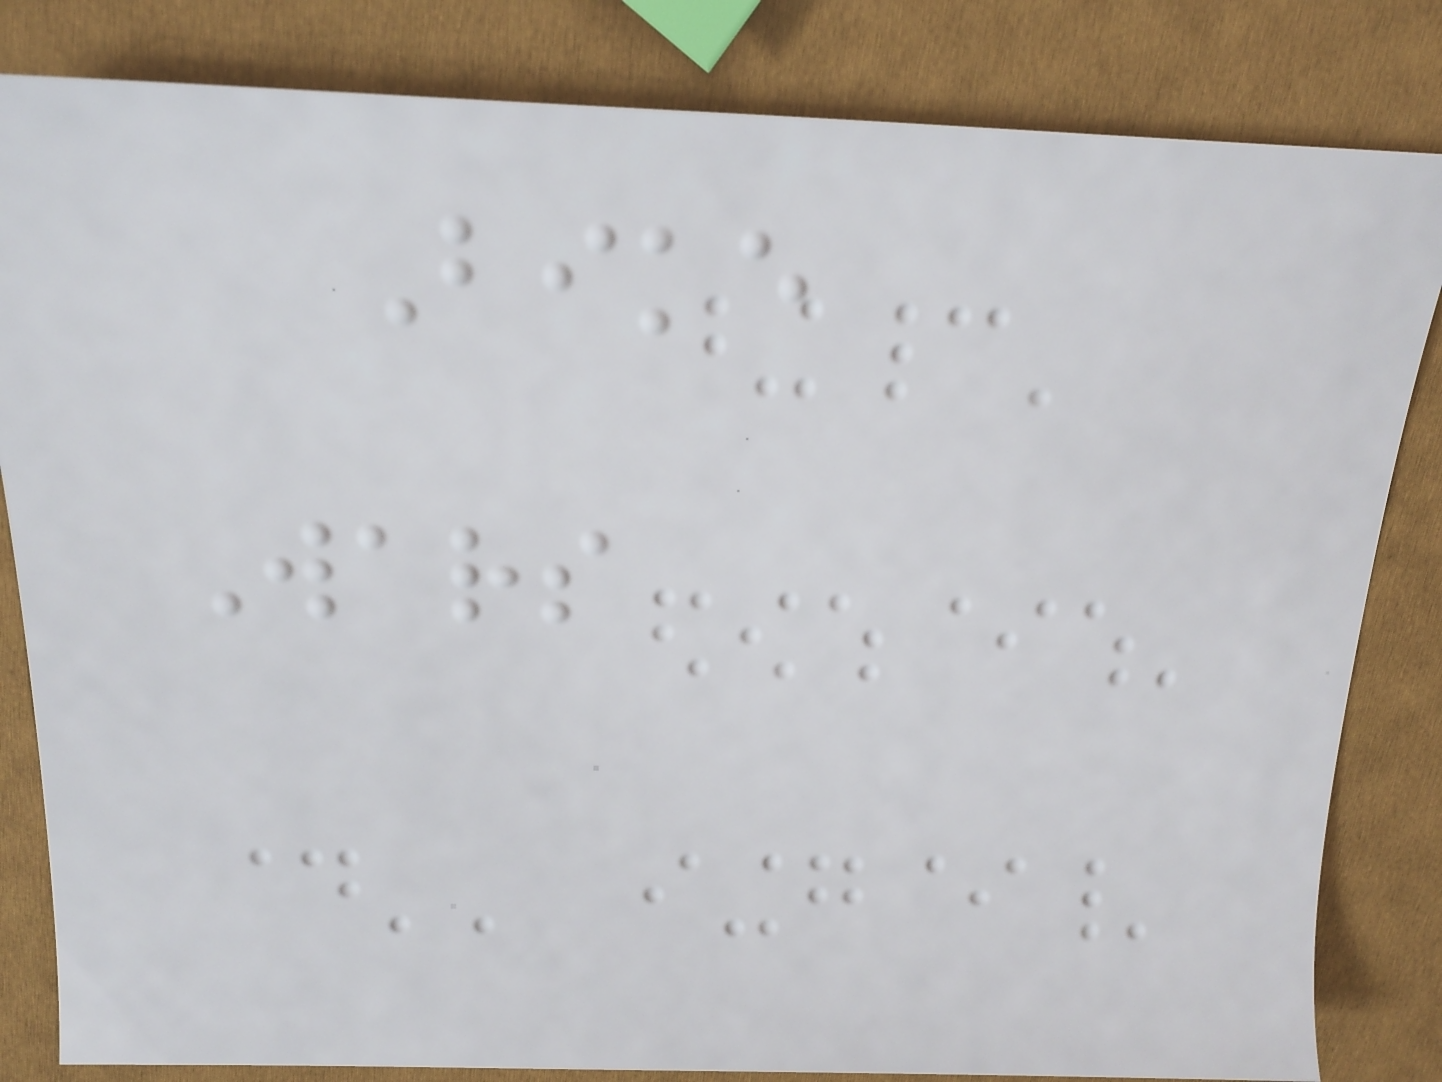Bike
Wars
